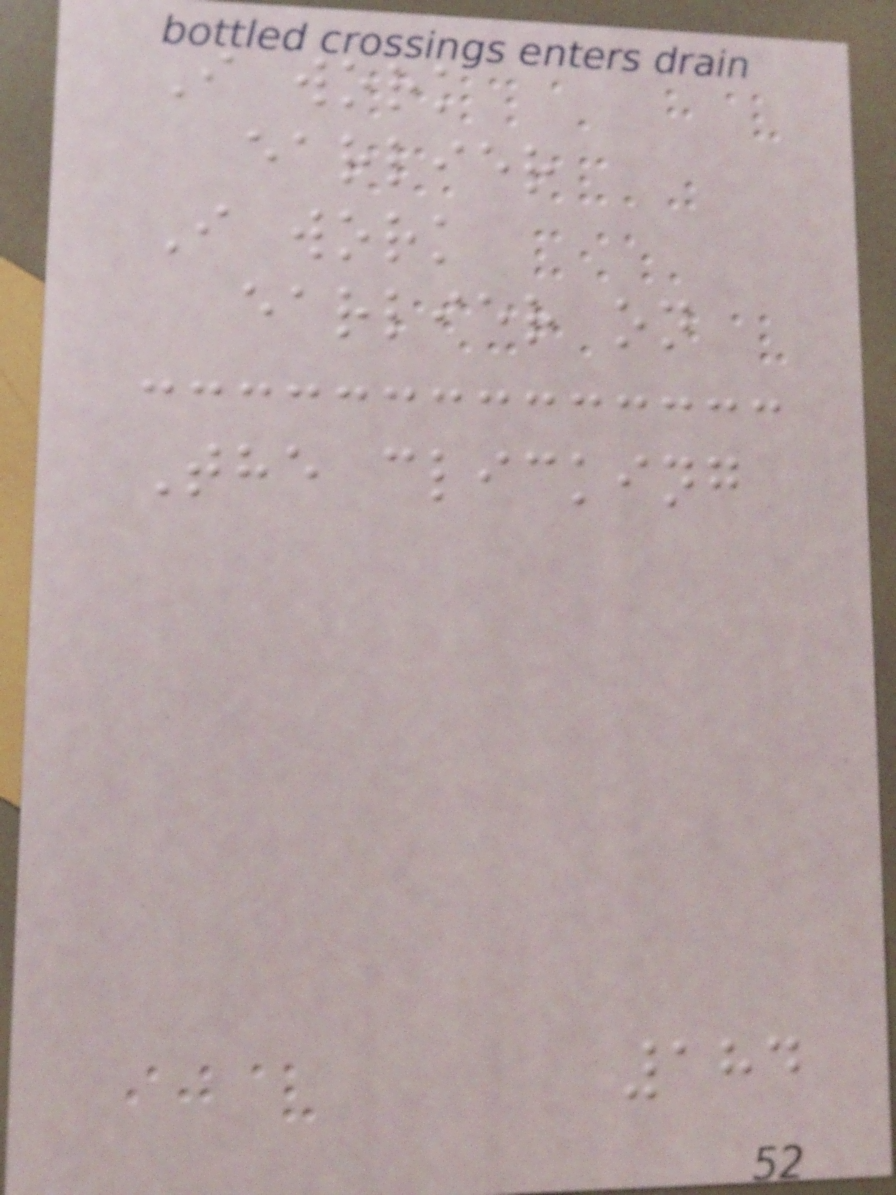I work
earlier
I work
earlier on
The clicking
184
